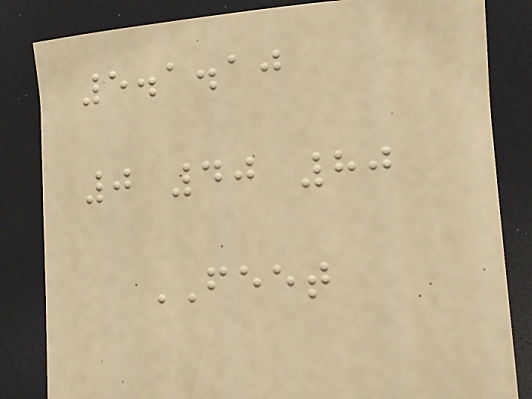5.1.10
0 40 80
FEET
